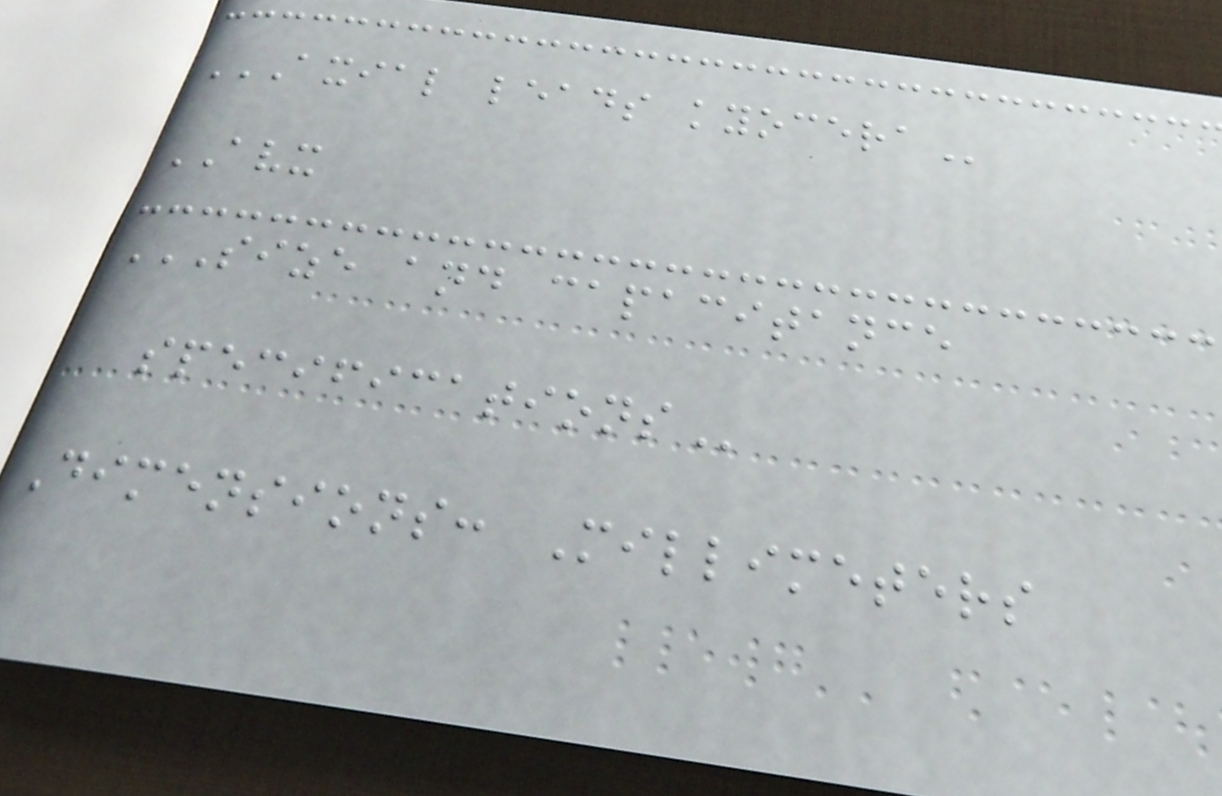AXIAL LEADS KYOCERA
AVX
SIZE AND CAPACITANCE
SPECIFICATIONS
Dimensions: Millimeters
